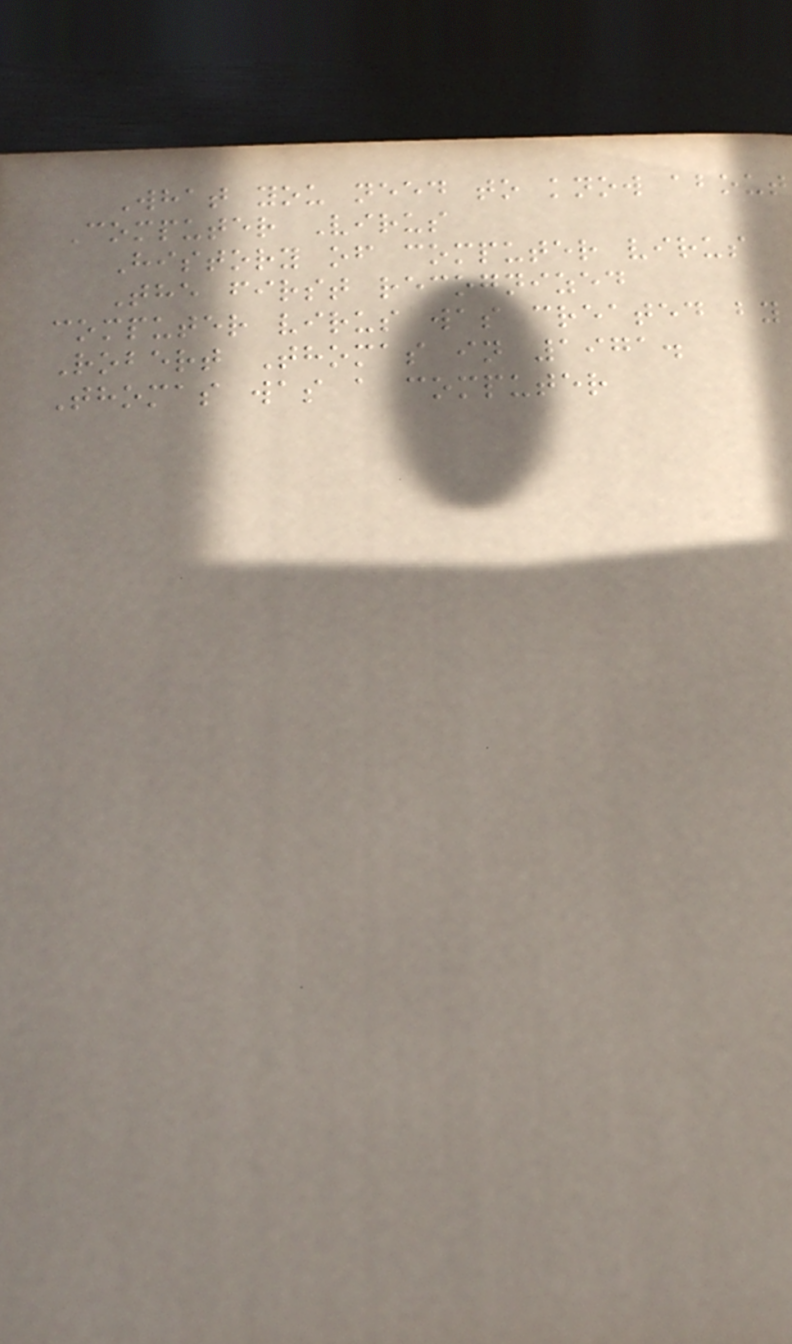What you need to know about
Computer Virus
History of computer virus
The first recognized
computer virus was created by
Robert Thomas in 1971.
Thomas was a computer
